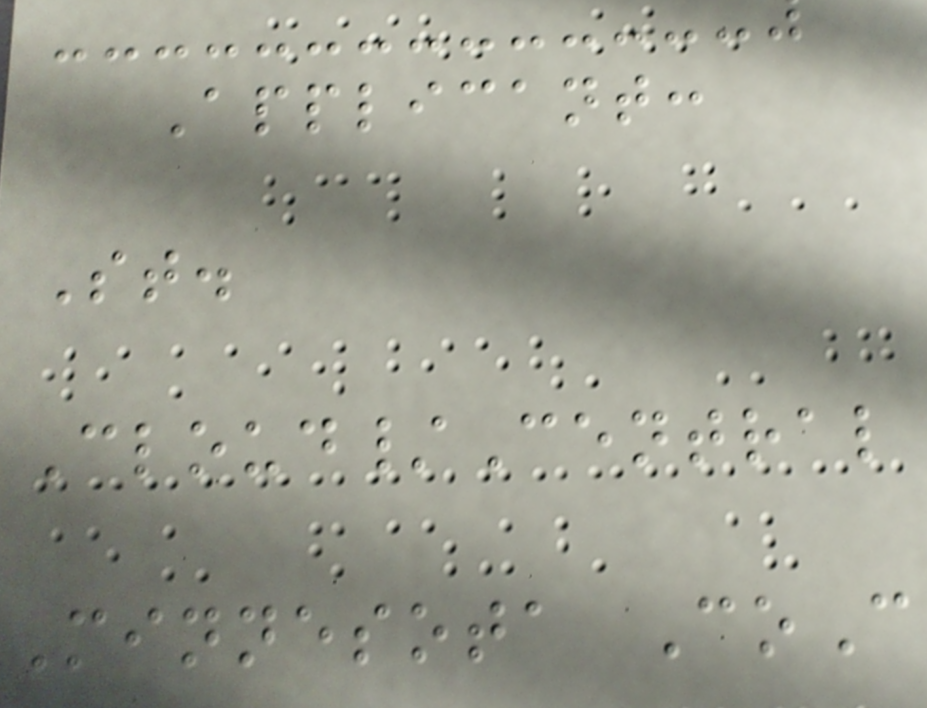Applicant:
St.
Cloud/Central
Minnesota CoC
